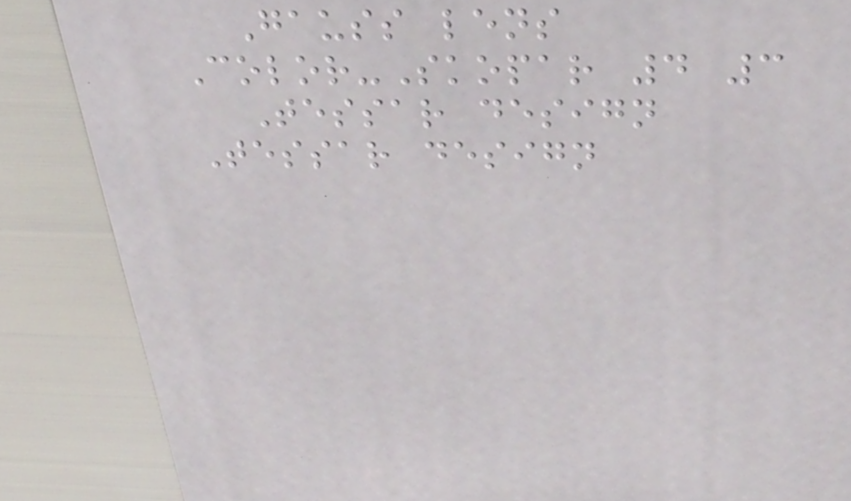Gauss lens
Color-Skopar 4 3
Tessar design
Tessar design
